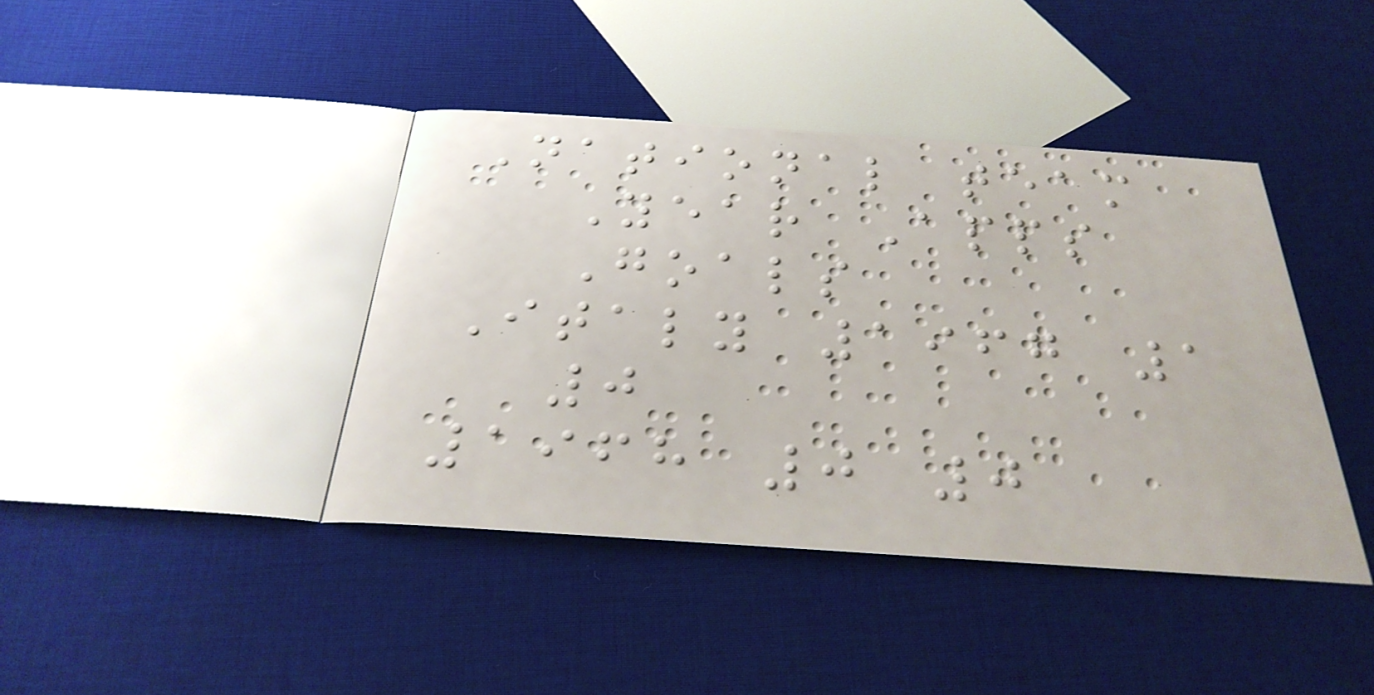National team
Year Apps
Goals
Italy 1967 1
0
1968 0 0
